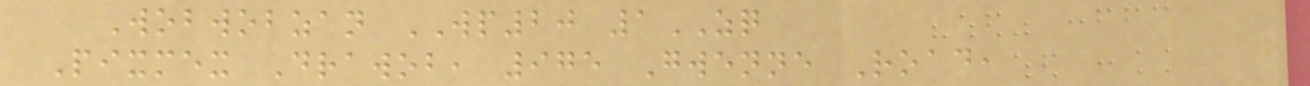Wobwobzan WP20 1ZQ
Pixmex Drawob, 975 Gwenne Road,
